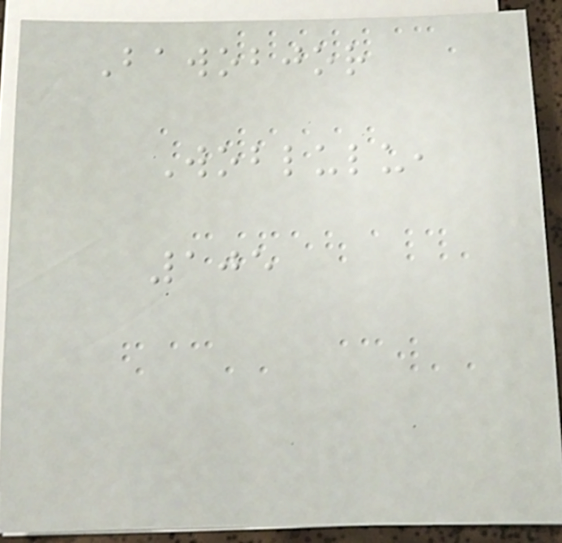Bawobjor
Woblulu,
105
